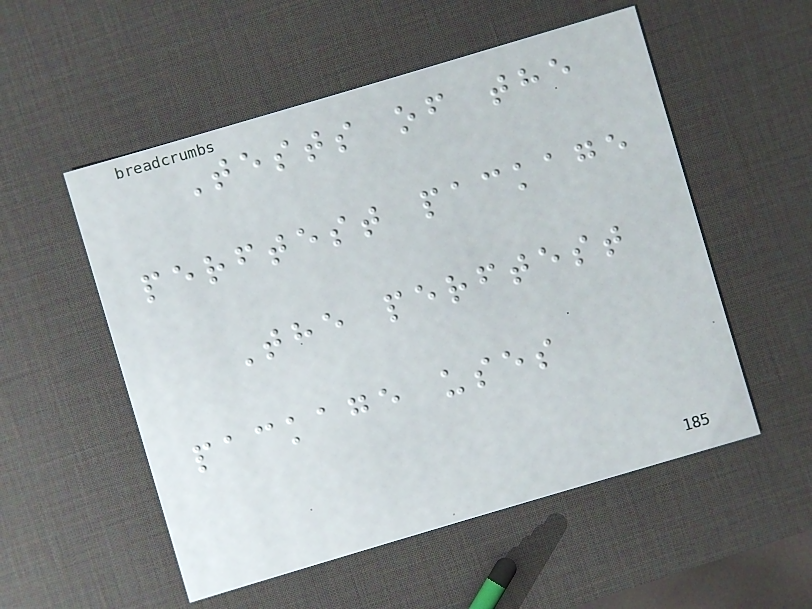Tests of the
perftest package
The perftest
package uses
